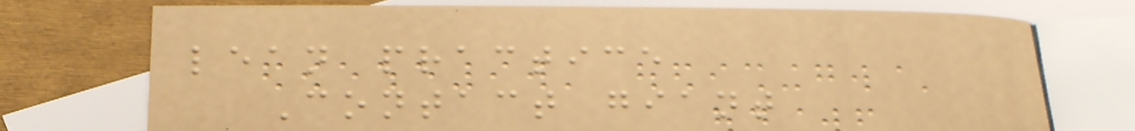lean practice
Contact giant
